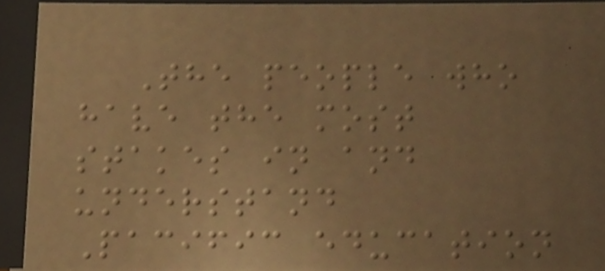The people who
have the most
stakes in and
understand
Pacific education
